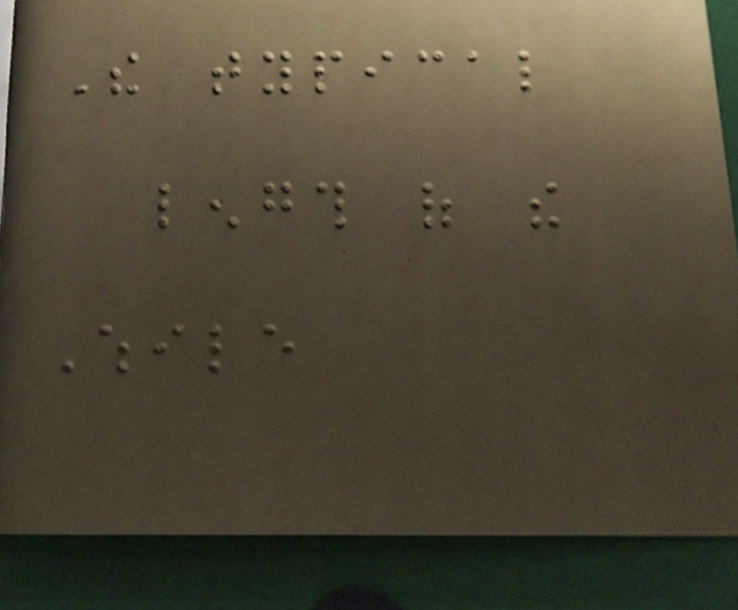The typical
length of the
While
